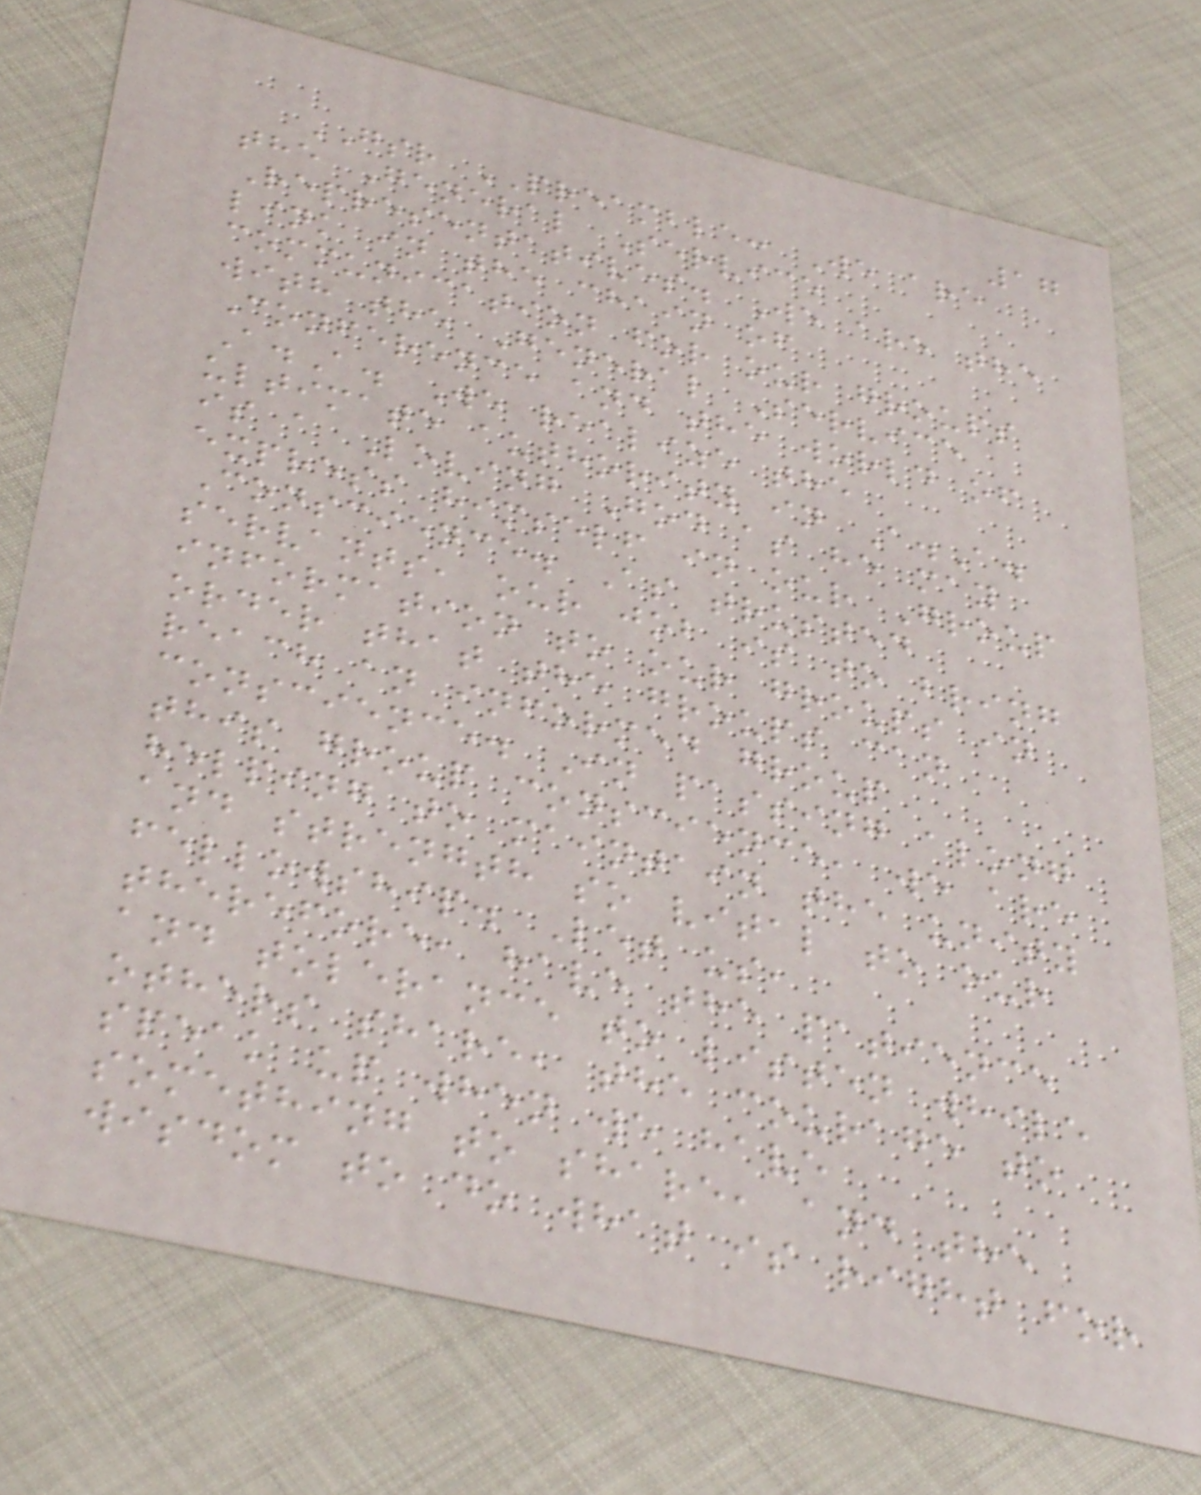17
GSR PREAMBLE: We are
the General Service
Representatives. We are the
link in the chain of
communication for our groups
with the General Service
Conference and the world of
A.A. We realize the
ultimate authority in A.A.
is a Loving God as he may
express himself in our Group
Conscience. As trusted
servants, our job is to bring
information to our groups in
order that the groups can
reach an informed group
conscience. In passing along
this group conscience, we are
helping to maintain the unity
and strength so vital to our
fellowship. Let us,
therefore, have the patience
and tolerance to listen while
others share, the courage to
speak up when we have
something to share, and the
wisdom to do what is right for
